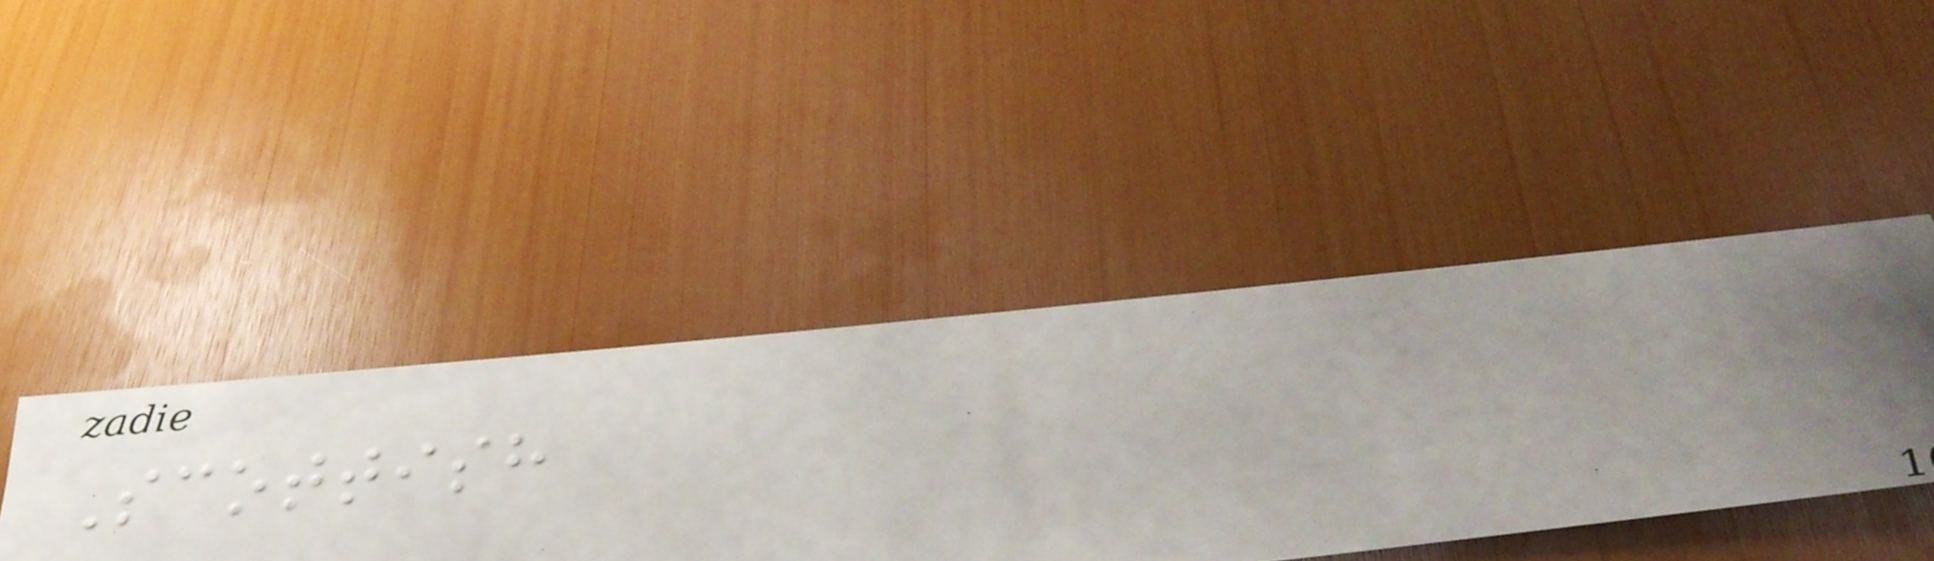Scottish
